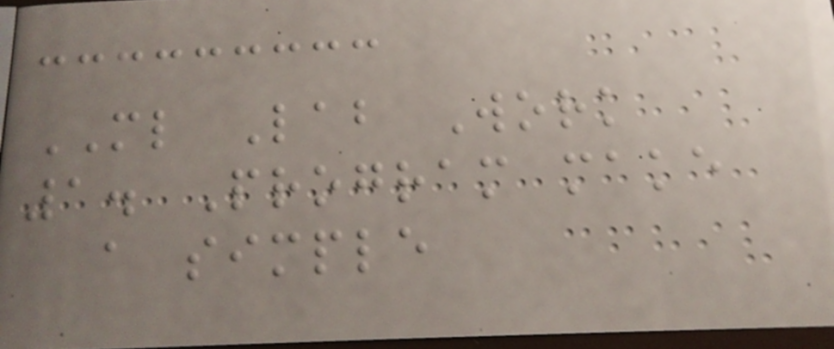ML Lab Work
1. Program make
a simple
